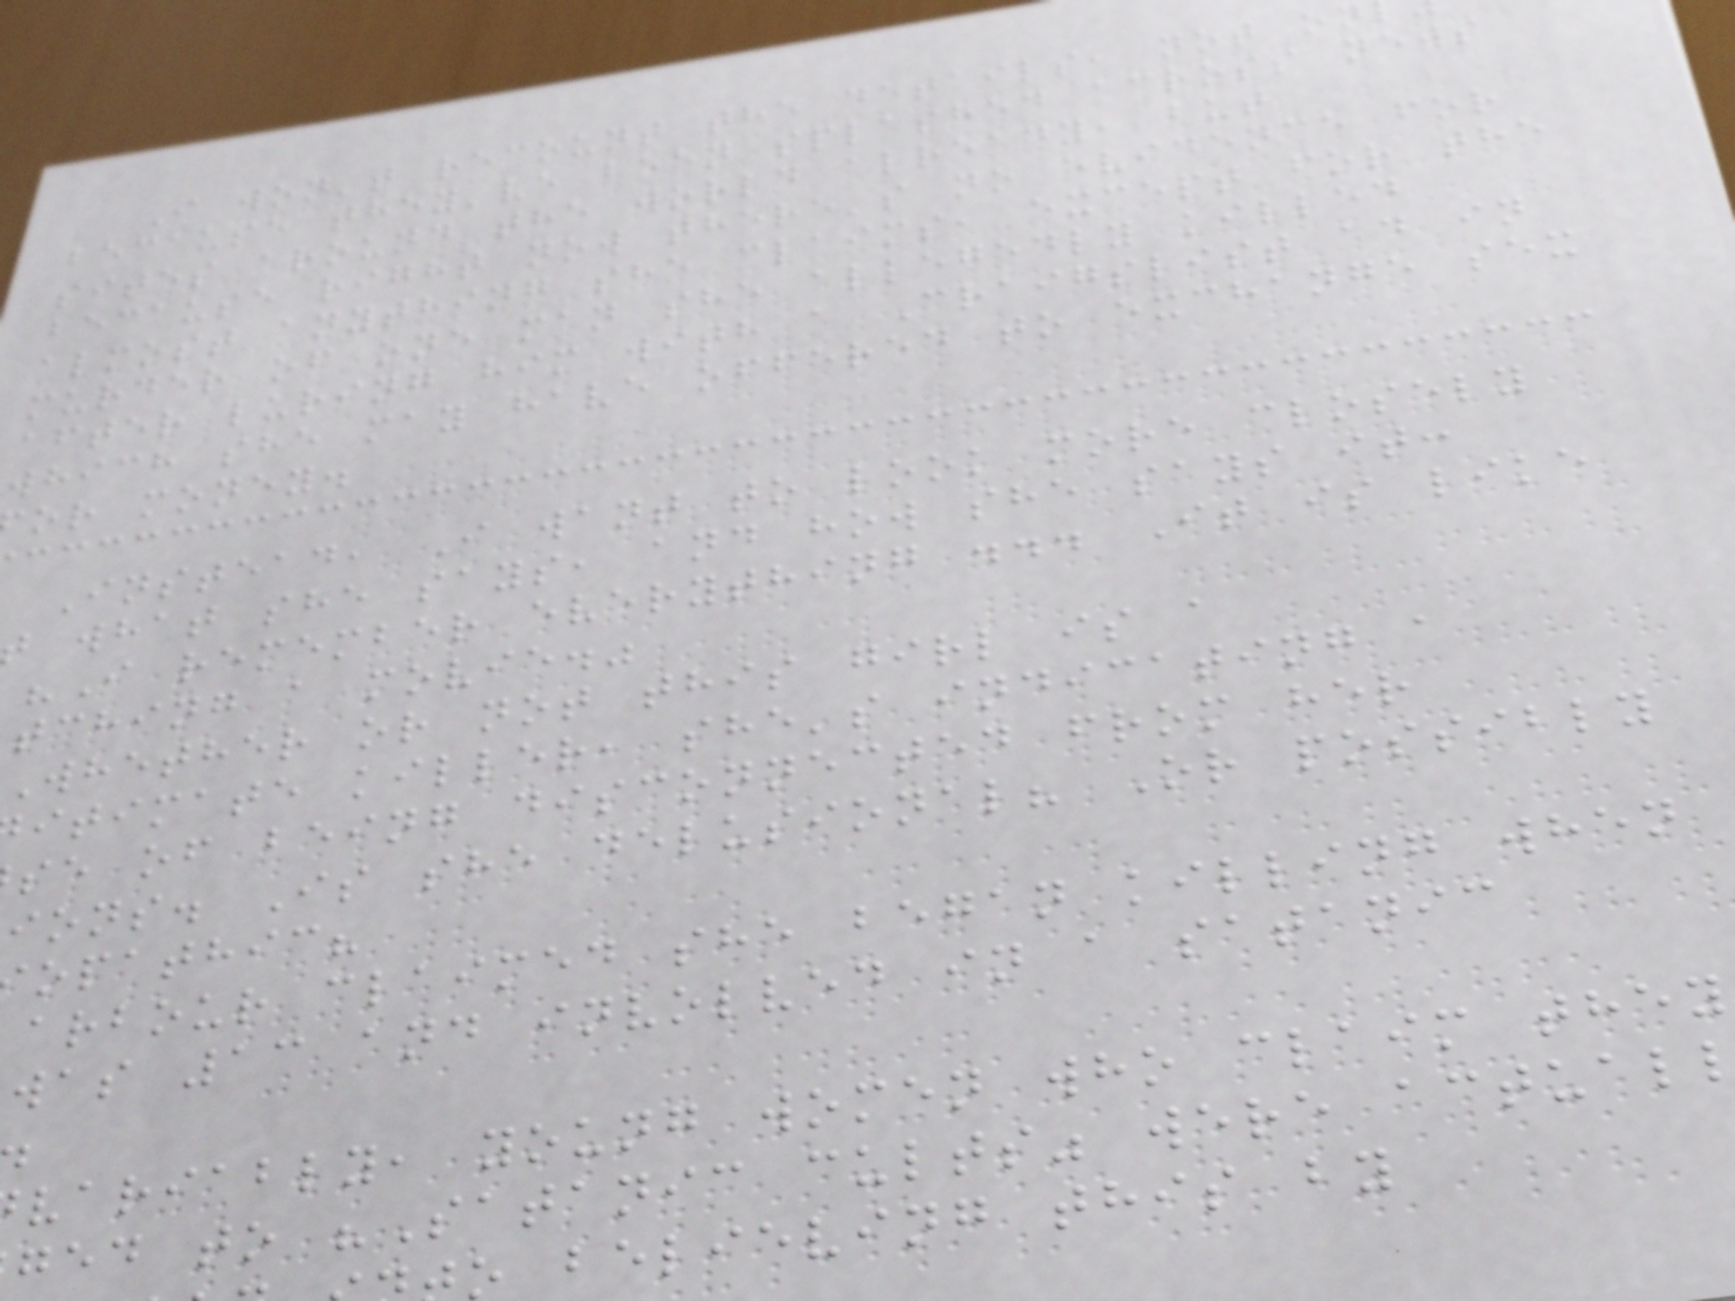I won't recount the details, not on
because they've been splashed across news
sites around the world already, but
because right now there's no evidence for
almost anything she claims, except for the
murder of one man she allegedly killed
after luring him with a Craigslist ad in
which she may have offered to exchange sex
or money.
Instead, I want to look more closely
what she says, and how she says it:
"I remember everything ... It is like
tching a movie."
Whether or not this girl is a
itimate killer, she's indicating a
se of being disconnected from her
ions. Is she delusional? Or possibly
opathic?
arbour claimed she began killing when
was 13 and involved in a satanic
variably, young women who claim they
ged to "Satanic cults" were actual
believing this by
